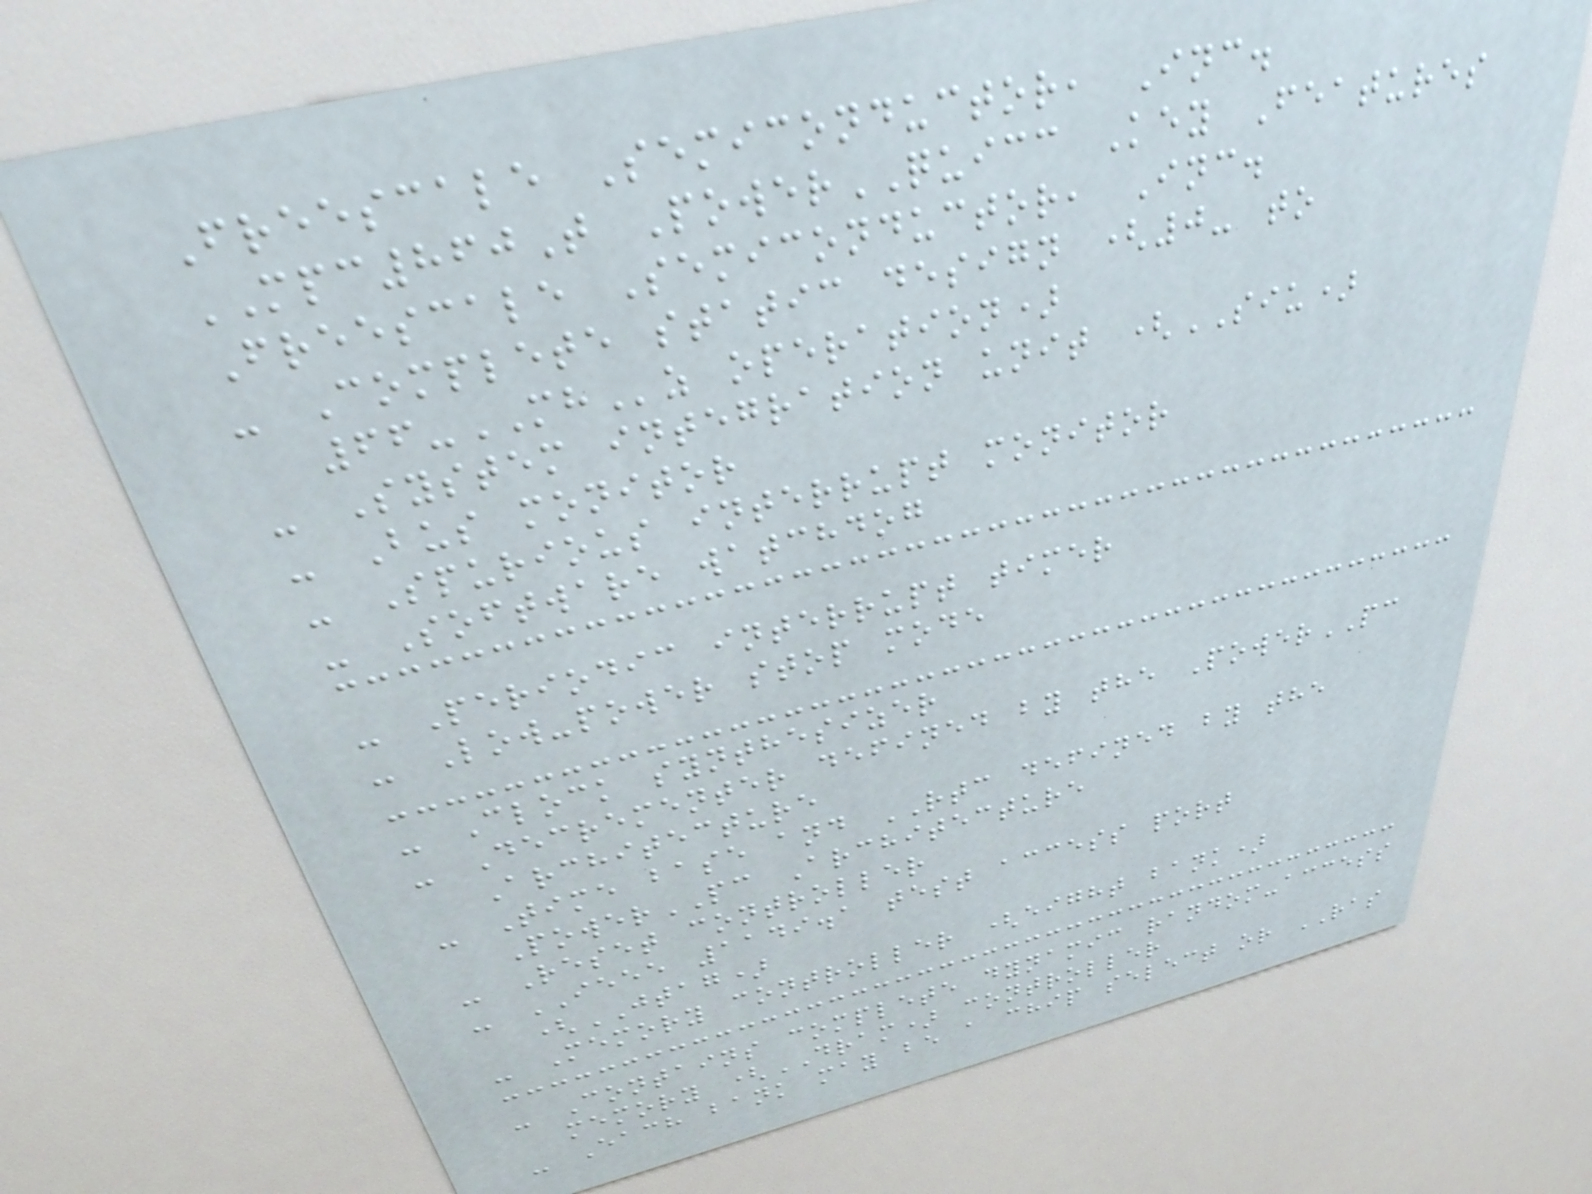Freescale Semiconductor, Inc.
MPC860T PowerQUICC Key Features
Freescale Semiconductor, Inc.
- Complete static design (0- to
66-MHz operation)
- System integration unit (SIU)
- Bus monitor
- Spurious interrupt monitor
- Software watchdog
- Periodic interrupt timer
- Low-power stop mode
- Clock synthesizer
- Decrementer defined by the PowerPC
Architecture
- Time base and RTC defined by the
PowerPC Architecture
- Reset controller
- IEEE 1149.1 test access port
(JTAG)
- Memory controller (eight bank)
- Contains complete dynamic random-access
memory (DRAM) controller
- Each bank may be a chip select or RAS
